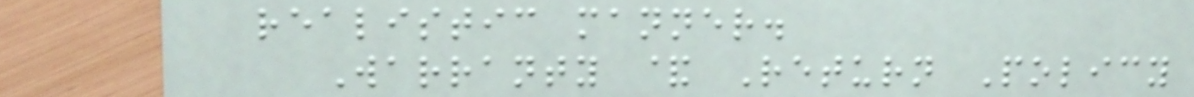realistic manner.
Warranty & Return Policy
